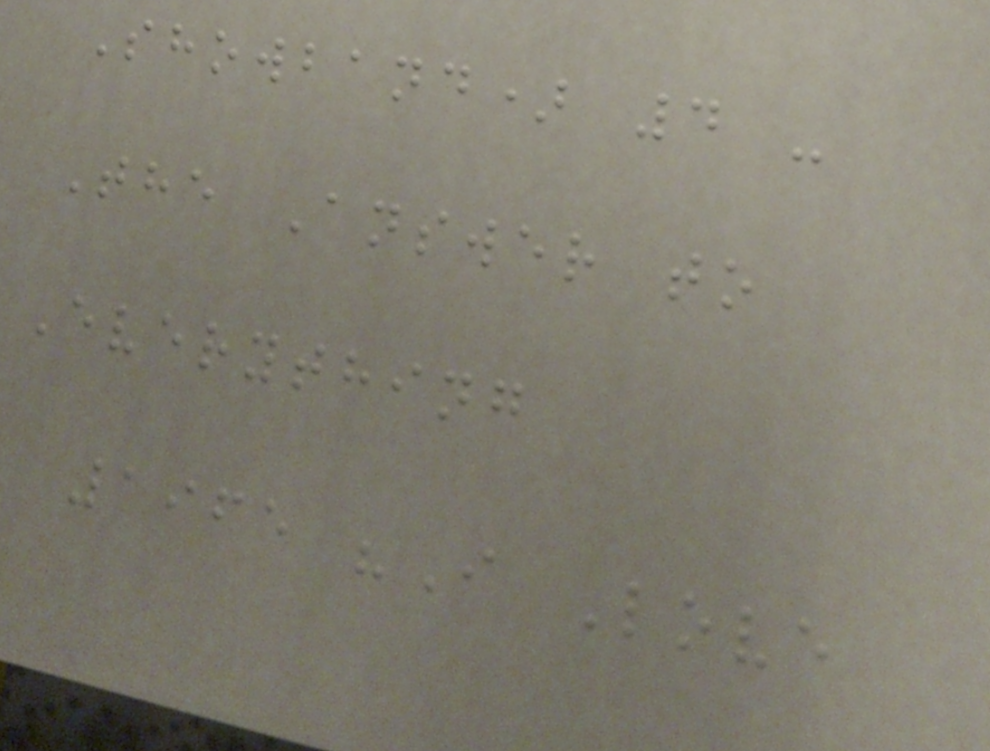Showband) 4 -
The Answer to
Everything
1965 "I Love
